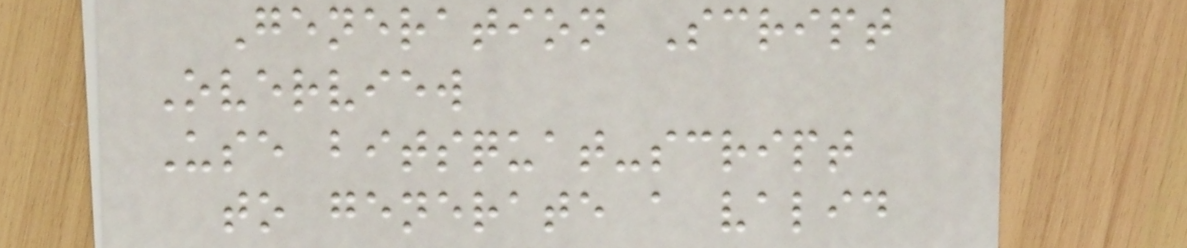Generation Script
Overview
Use bitsquat-script
to generate a valid
